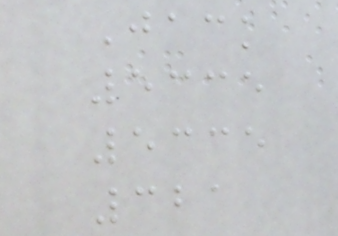Jack
5335
5335
321
